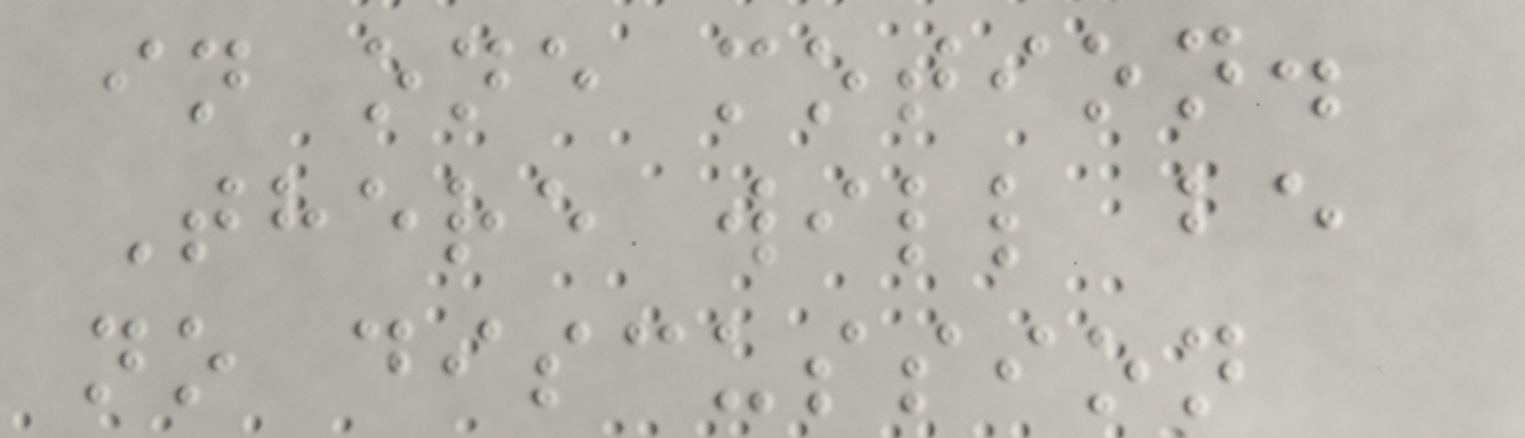in one motion.
There will be
no discussion
